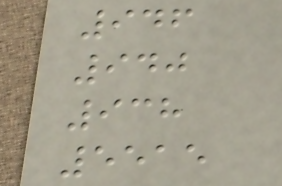946
940
938
5515
